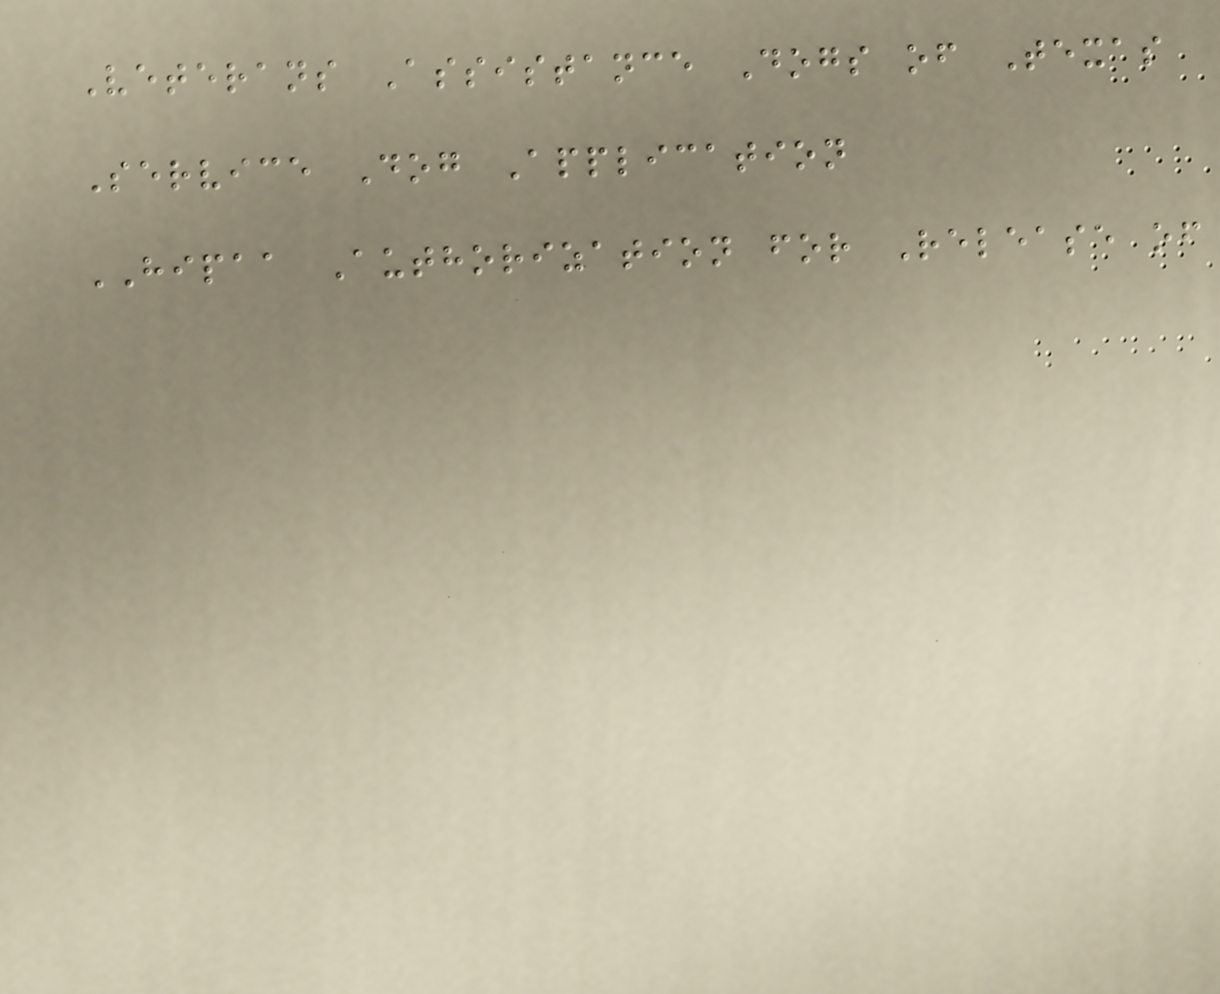Veterans Assistance Dogs of Texas
Service Dog Application
HIPAA Authorization for Release of
